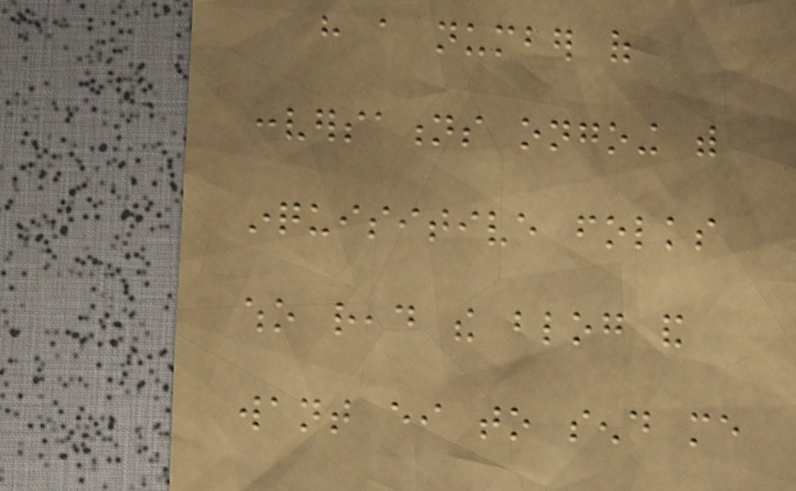have a number of
conversations ongoing with
inquisitive folks
who read the blog and
want either to send me
